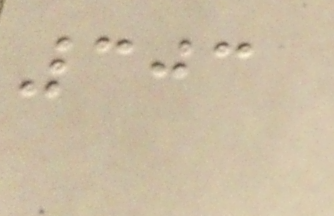303
